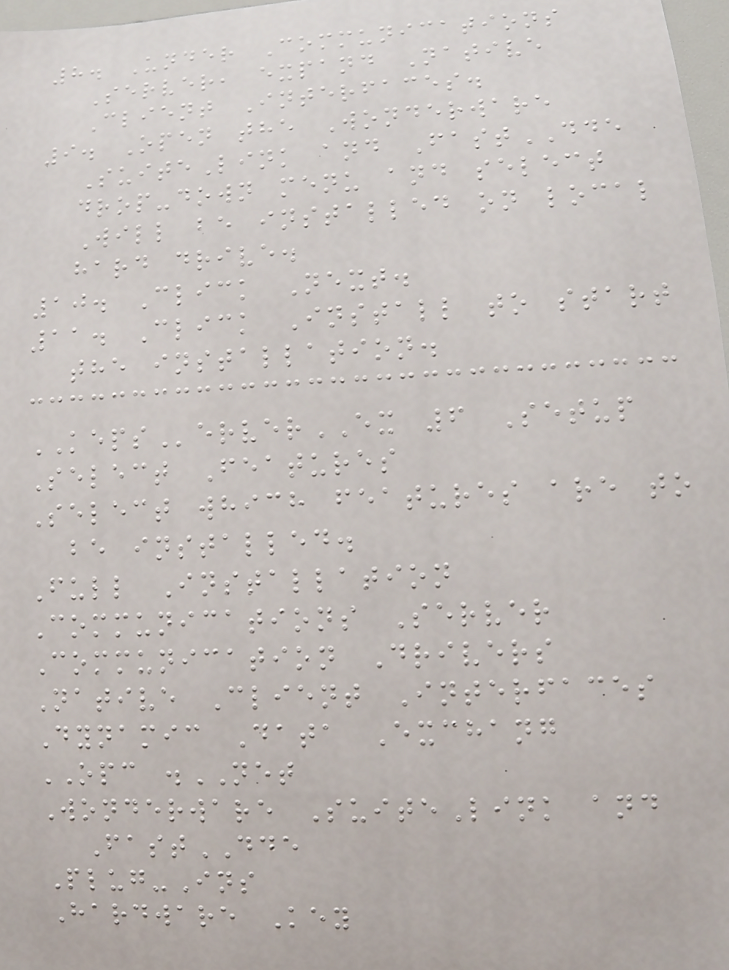8. Under Communications
Server, expand Native
Client Interfaces.
9. Open the Wonderware
SuiteLink and FastDDE
drop-down menu and select
Will be installed on local
hard drive.
10. Click Next.
11. Click Install to start
the installation.
KEPServerEX 6 Setup
Select Features
Select which features are to
be installed.
Full Installation
Communications Server
Communication Drivers
Native Client Interfaces
Dynamic Data Exchang
OPC .NET
Wonderware SuiteLink and
FastDDE
Plug-Ins
Hardware Key
